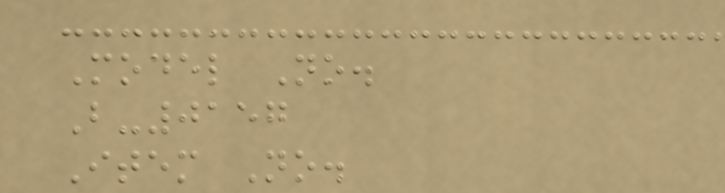Model No.
B-0157
Item No.
